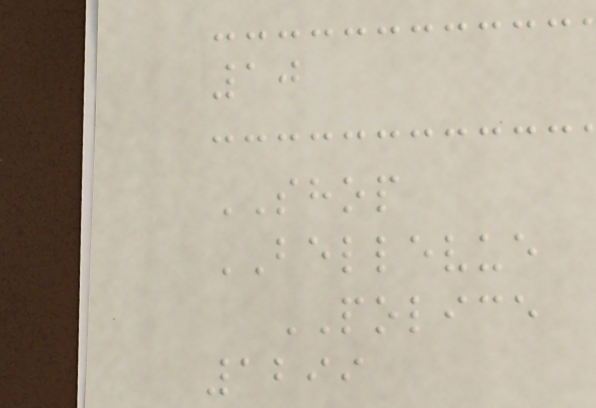10
SHOP
BELLEVUE
POLICE
1299
